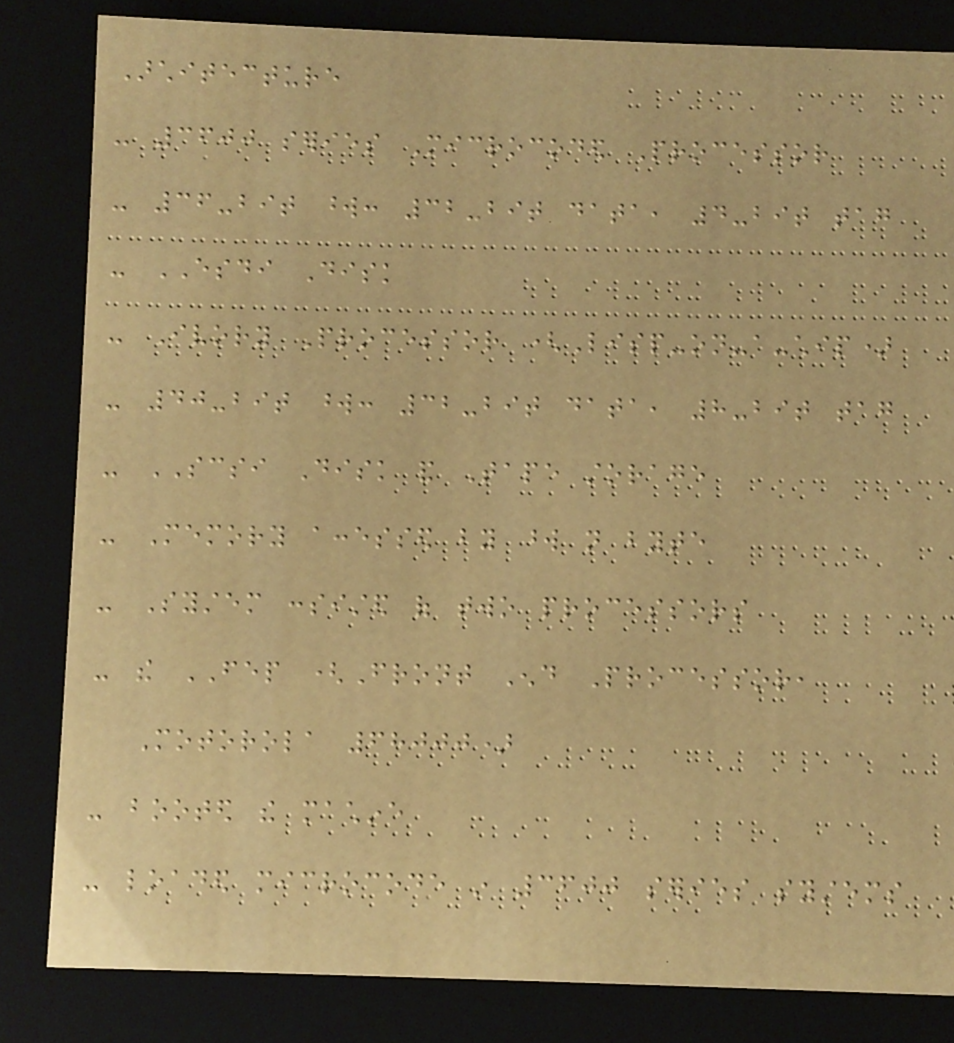Architecture
- 3600 series Microcoded Processor
- 36-bit word: 32-bit data, 4-bit tag
- ESDI Disk
- Ivory Processor (Lisp-on-a-chip)
- 40-bit word: 32-bit data, 8-bit tag
- SCSI Disk and Tape storage
- Memory accessed by word not byte
- System consisted of two processors
- the FEP (Front End Processor,
Motorola 68000)
- booted the machine
- loaded microcode in 3600 series systems
